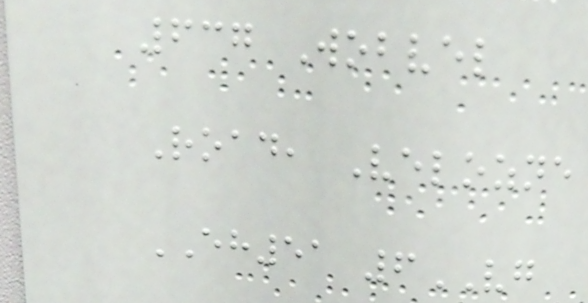637 Wobvel
Road, Velozne
EH51 6VG
